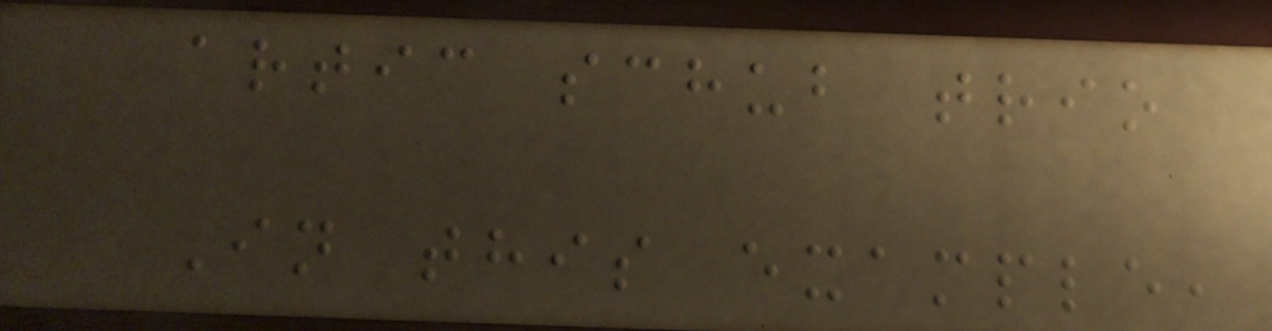artic schub trio
In this example,
